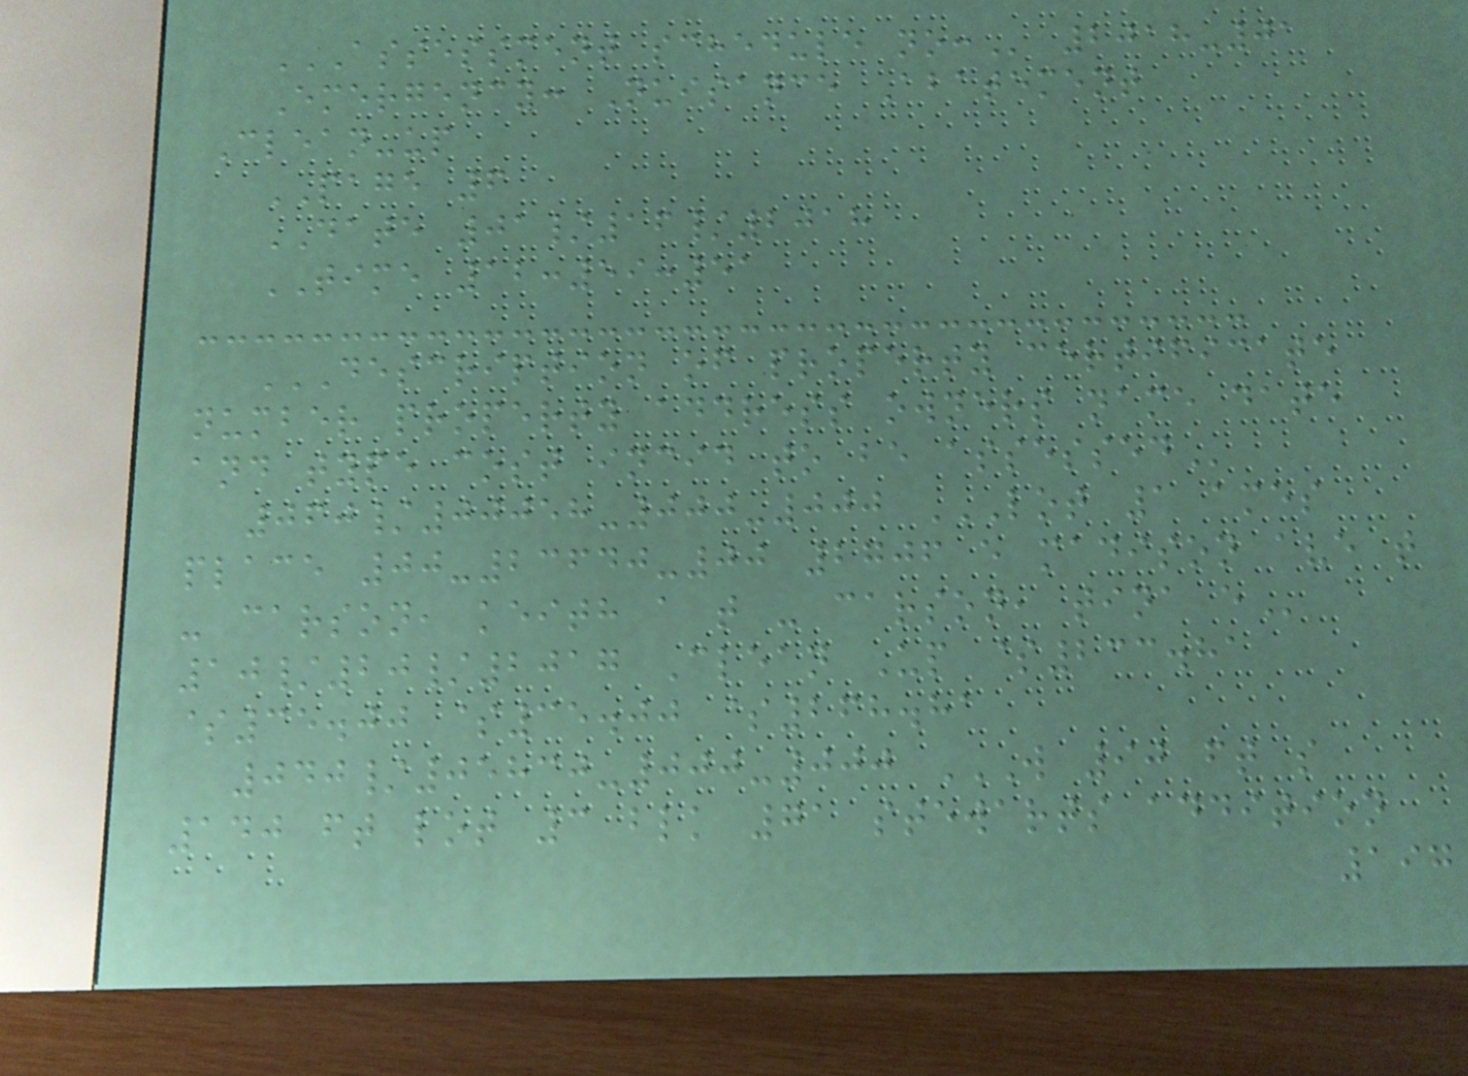ASSESSMENT SCHEDULE NO: 2018-01
Emergency: Nuisance Abatement
Clean-up
PAGE 6
DATE 01/16/2018
TIME 12:59:51
DESCRIPTION OF PROPERTY CERTIFICATE
NUMBER PROPERTY ADDRESS OWNERS NAME DATE
AND TYPE COST INCID TO BE ASSESSED
060/00058-000-000 LOT 1 AMES
PLACE 00-23640-00 2706 E MADISON AVE T
- CARSON, KEITH A T - CARSON, TINA E
10/20/2017 Clean Up $233.81
$35.00 $35.00 $268.81
040/05830-000-000 W 90 FT S
140 FT LOT 3 BLK 71 STEWARTS ADDITION
197
